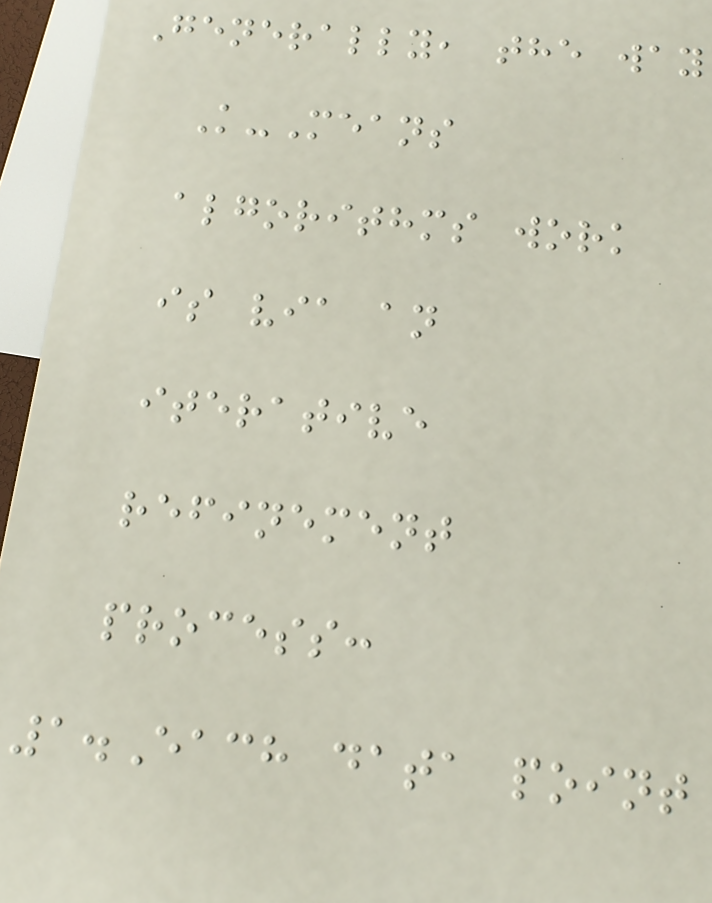Generally, the way
K-Means
algorithms work
is via an
iterative
refinement
process:
1.Each data point
